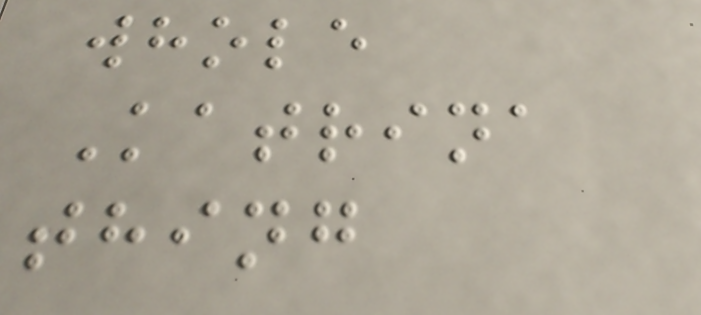whole
Katrina
thing
